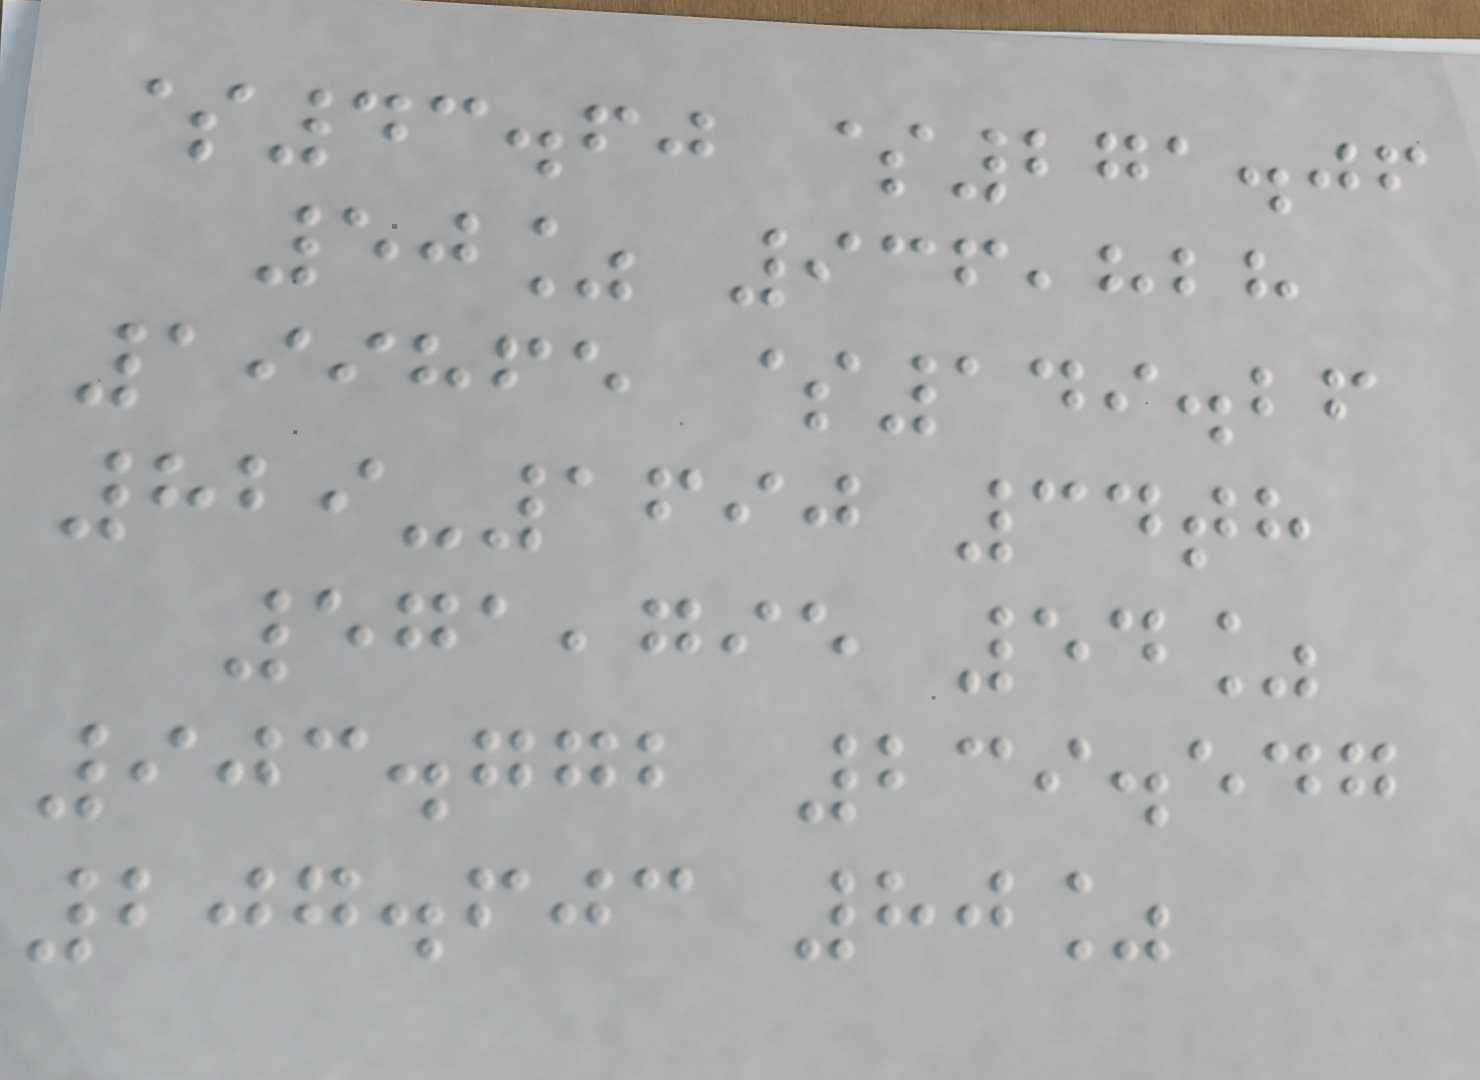$43.60 $271.06
50% 936,828
199865 $149.26
829-1690 34th
571,795 54%
903.772 239.547
207.603 80%
